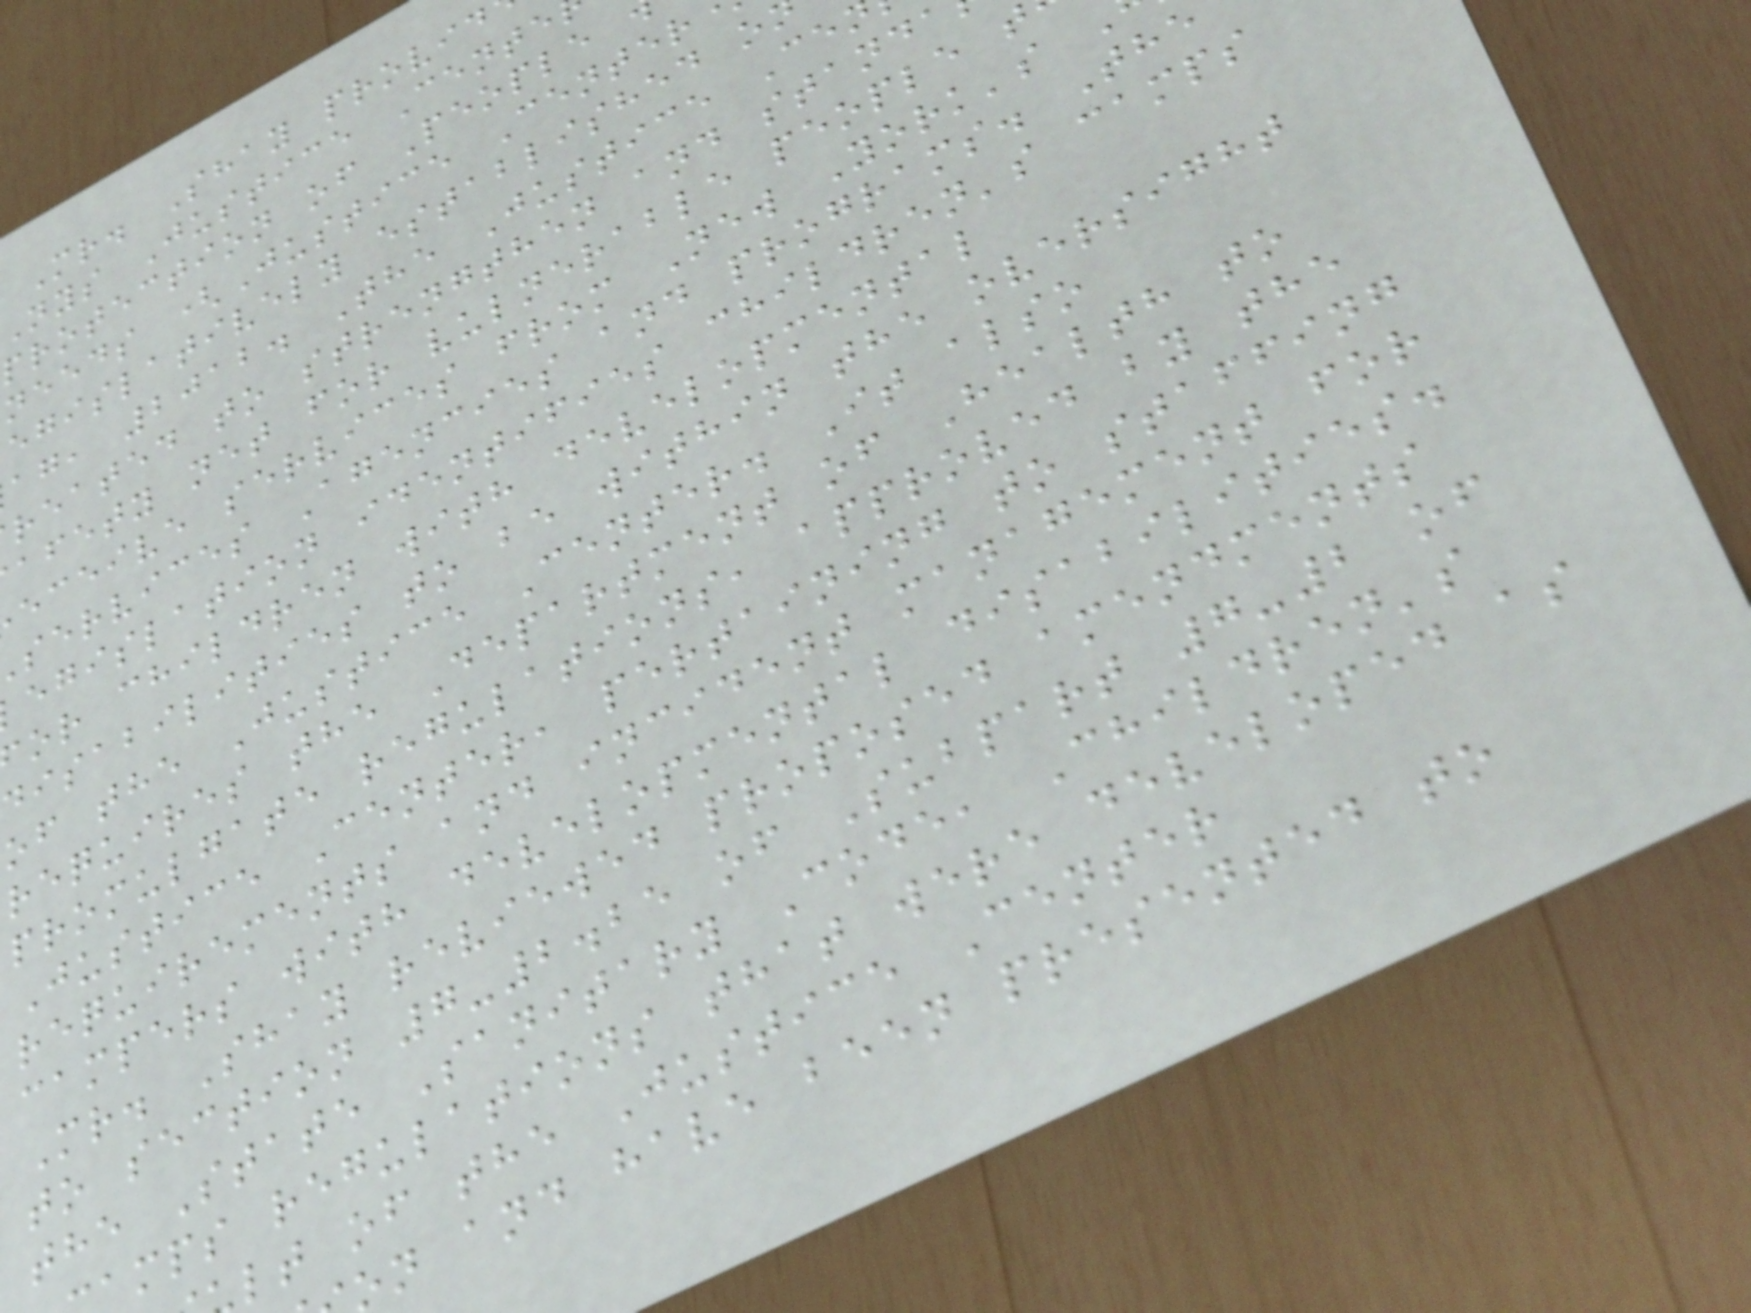Mr. Shay provid
nys Justice Cente
protection of People
needs (Justice Center
egislatively established o
ag, 2012. The Justice Ce
reated to strengthen and stand
afety net for vulnerable people t
eceive services from New York's
services Agencies and programs. The
egislation identifies children's camps
or children with developmental
disabilities to be within the oversight
of the Justice Center. It also
requires the Department of Health to
promulgate regulations, approved by the
Justice Center, pertaining to staffing
requirements and incident management for
campers with developmental disabilities.
Mr. Shay reviewed proposed amendments
to section 7-2.25 of Subpart 7-2 of
the State Sanitary Code, Children's
amps regulations that were developed as
lt of the Justice Center
on and have been presented to
